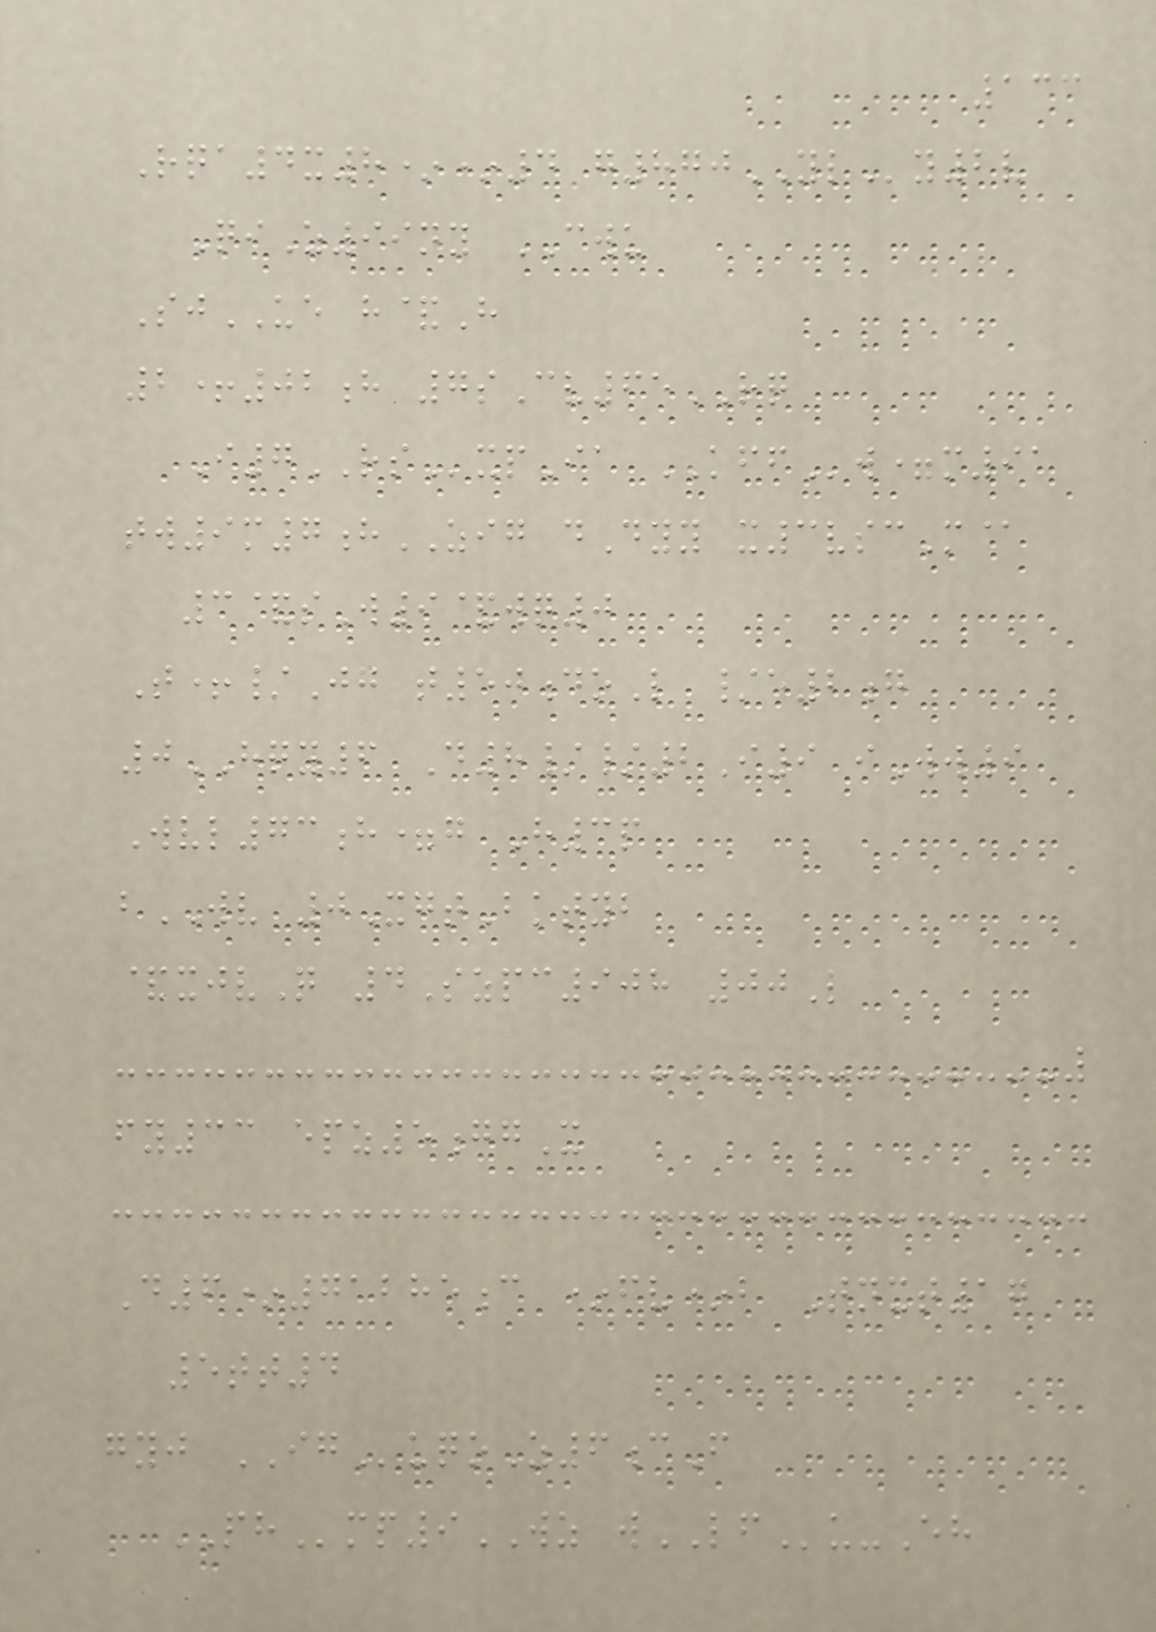133
Rqa4x8**4 g870YLy2v
QiZ99ny CWU
SjUE h&H
2+02h 7sCv65RQ
I7RSxpIa KFFw=m91
tw9m7hZIG dDyy x3vscM@
3&sW9&wq0
T+/Jg t50doL /e2g
0HQY6 D8//2I9 iWw9
Wvl73h=g H3p
bWV 0XgtBktyb
&xjvQ 4Szpc908 00L
fy33 epz5ggX
D6*71285c *fv*b Tnxt17
5tt4
gyj IGuqoZ6cF
PHmp9WZ wLFu-Eh
